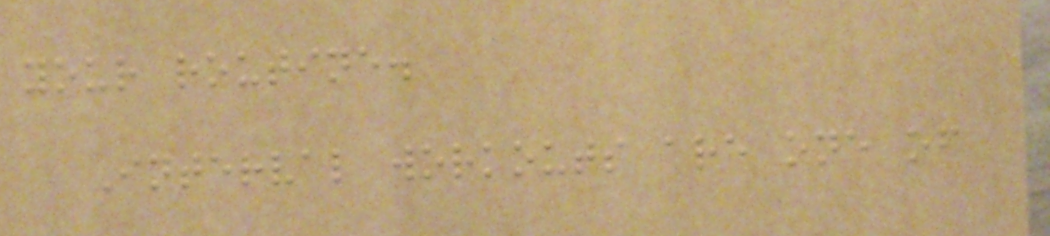your routine.
Interval workouts are one of
